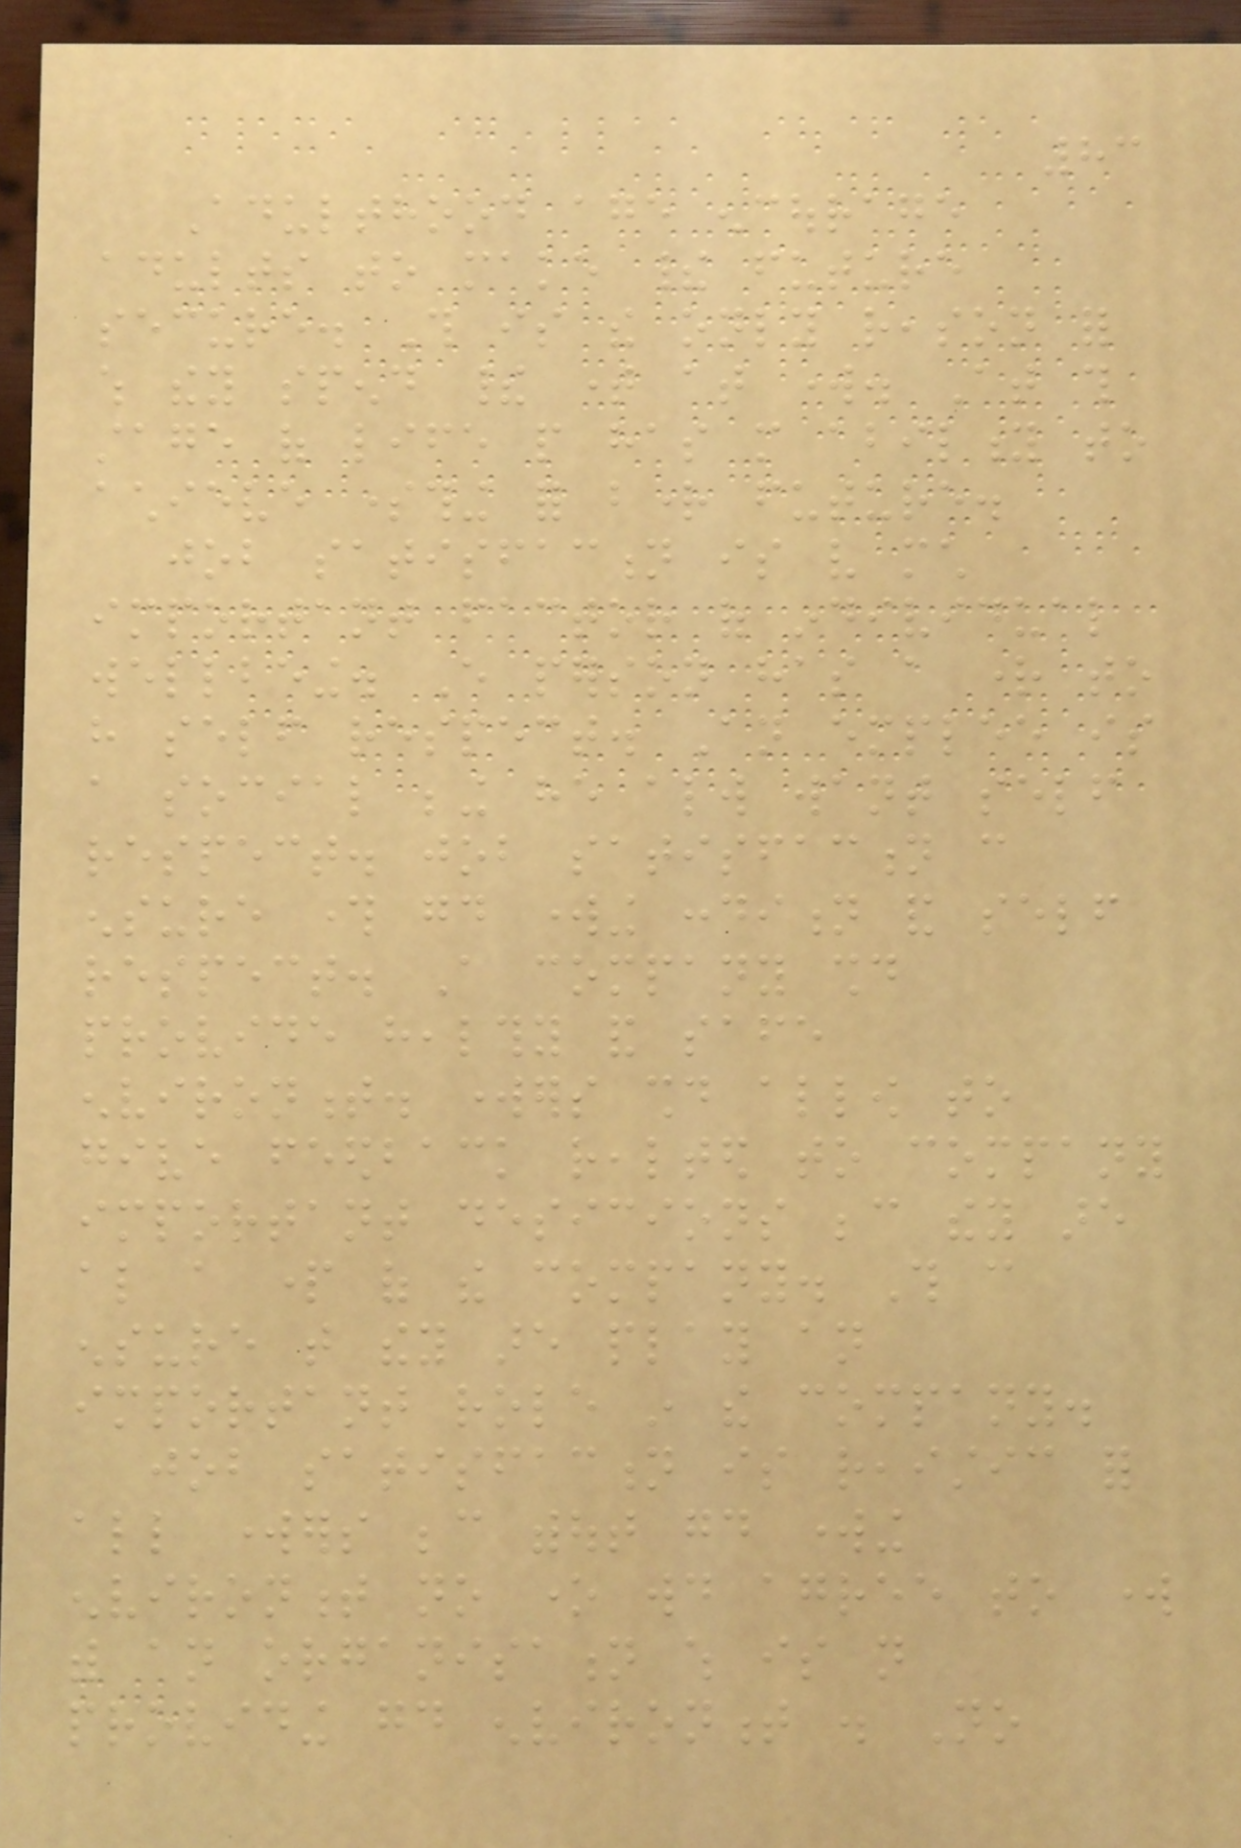83
Adulthood age encourage
adults to make their future
secure. This is the only reason for
which they spend their time at work. At this
stage of life people has more ability to
achieve something for bright future.
job satisfaction is very much
important factor of individual
wellbeing. Every person has a right to
have self respect. An emplee is
a social being he always want self
respect. job satisfaction can
ensure through good working condition and self
respect. A company should
provide healthy and safe
environment. workers should allow to
give feedback realted to company
important desicions because they are
also a part of the company. This can
ensure that they are play an
important role in the company.
job satisfaction is reaistic for
all workers because without good working
environment no one would agree to work
with an organisation which is not
providing good environment . No
